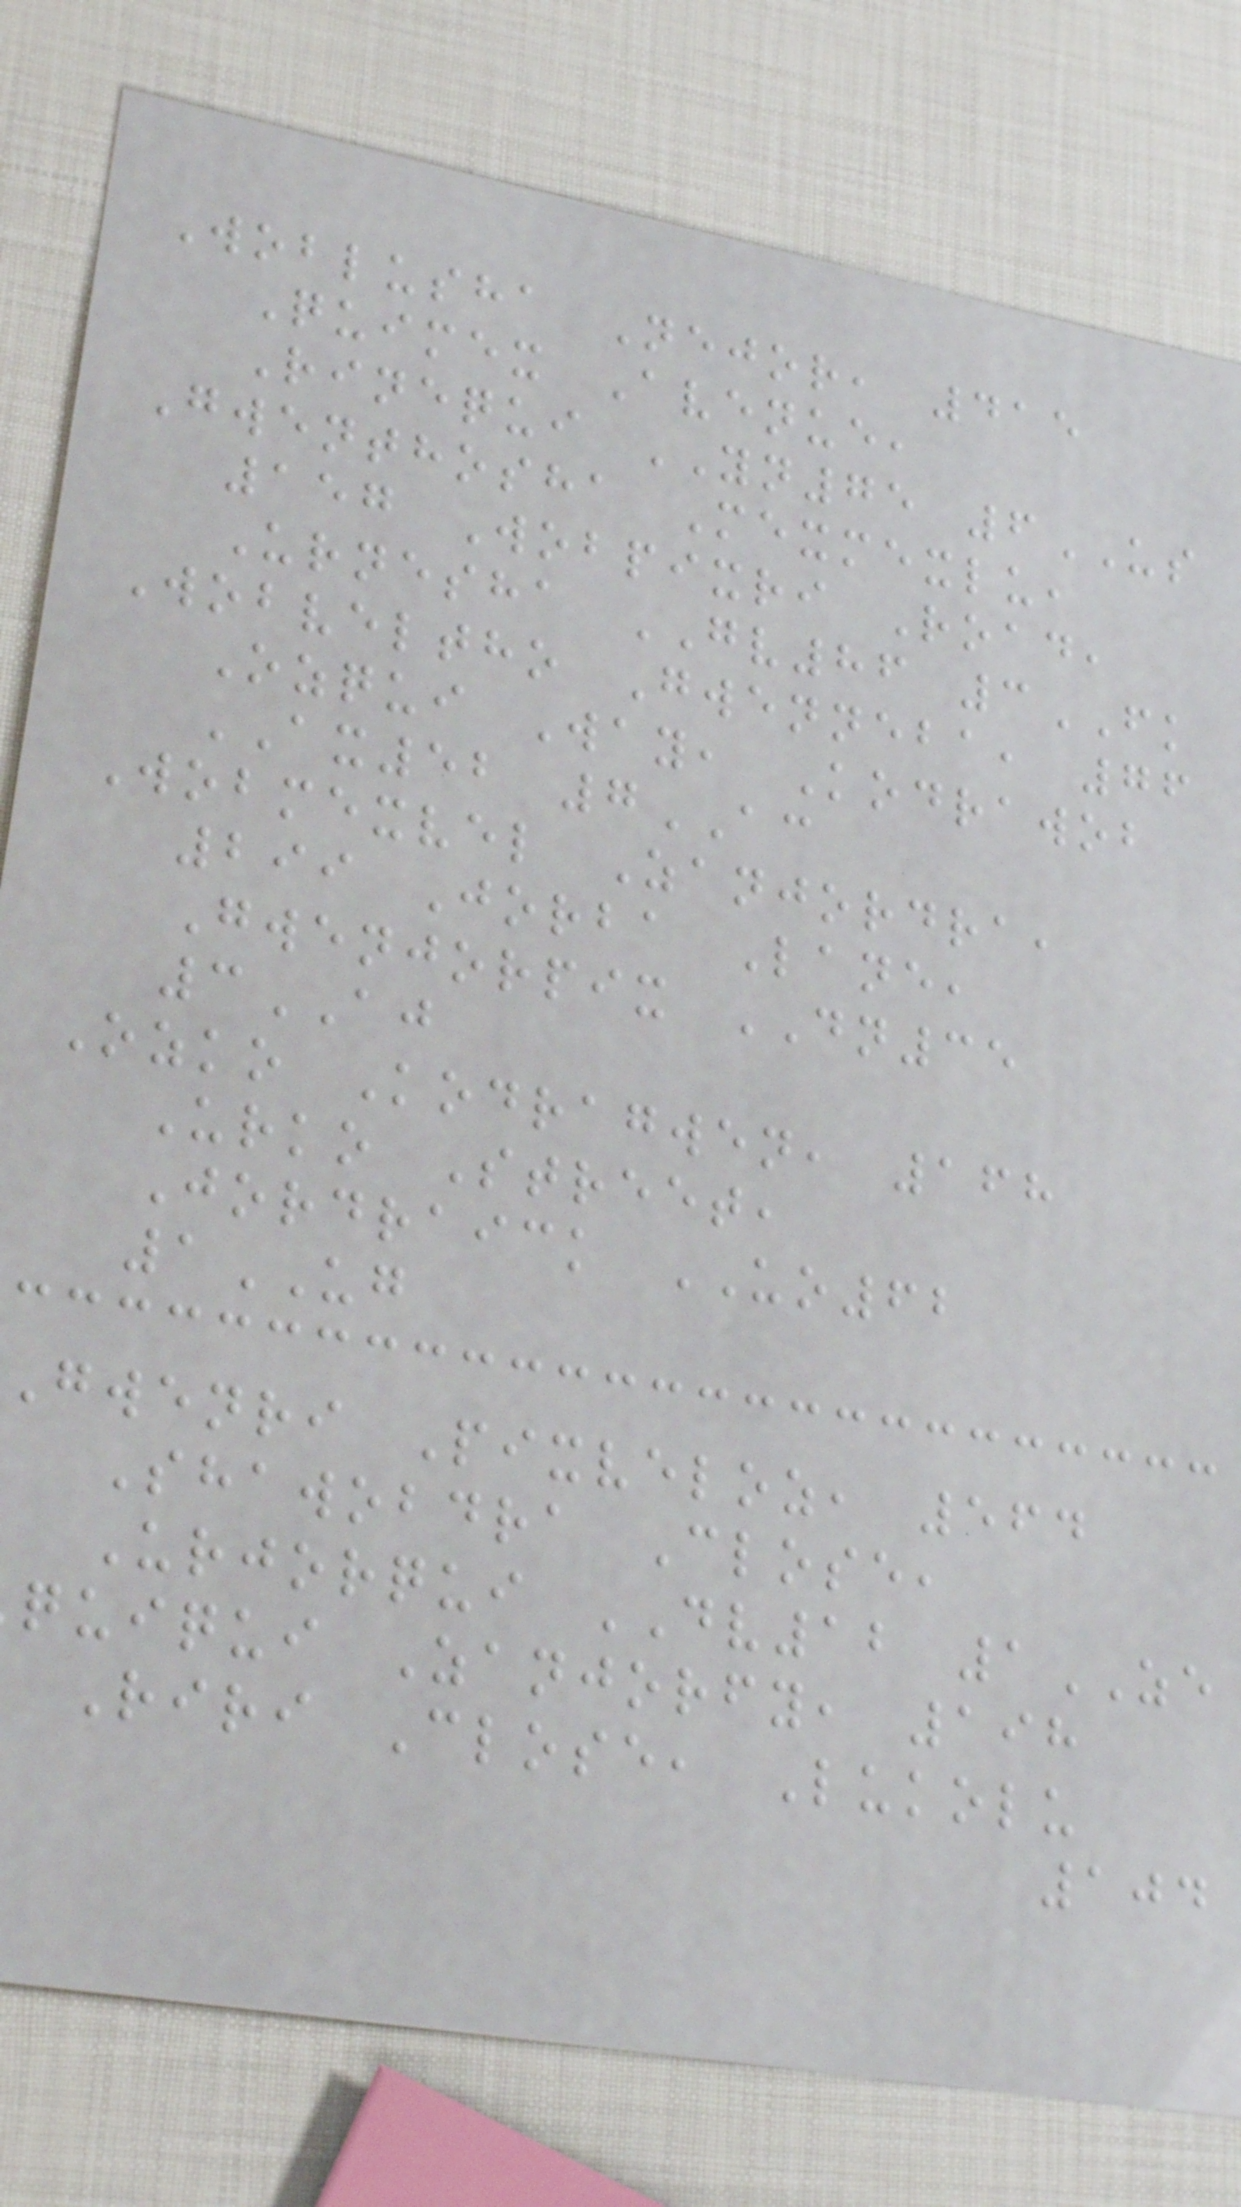Woblusha Nejor, 415
Quimex Avenue,
Rinequi YN75 6US
Gwenthosha Mexmexlu,
157 Wobpixri Road,
Urnesha GV86 3FK
Wobveltho Gwenneba, 76
Ozqui Way, Kodrawob
AX52 7AC
Wobmexvel Zanjordra,
299 Jorba Lane,
Gwenjorpix DN35
3AJ
Ozko Kodragwen, 168
Urko Street,
Jordraick UO62
1UG
Gwenri Pixveloz, 564
Shawobdra Close,
Urjorqui DV12 1ZE
quiqui Zanjorfy, 198
Riri Close, Lukolu
104
